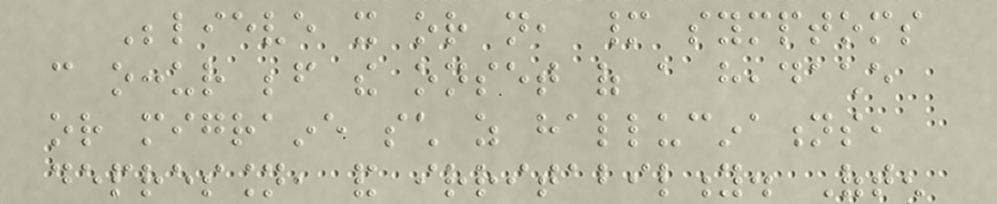Believe it or not, many symptoms
can occur before the onset of a headache
or migraine such as hallucinations,
depression, and irritability. Often
